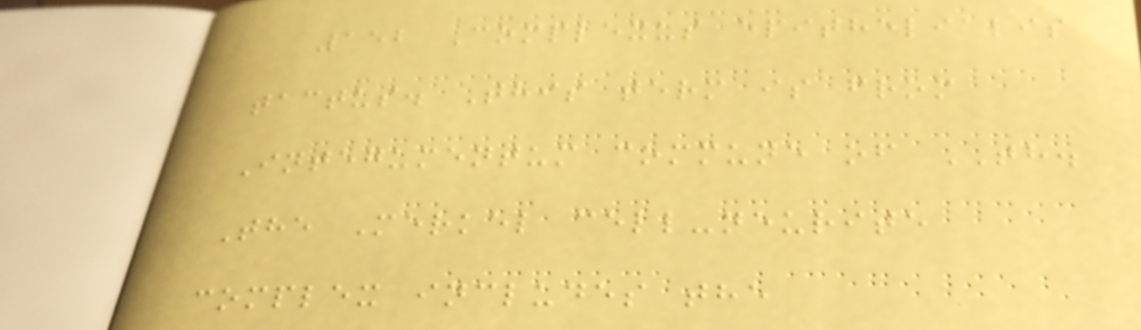152 Complexus epithelialis
tactus. This term is from
Integumentum commune of TH.
The Merkel cell-neurite
complex includes the
